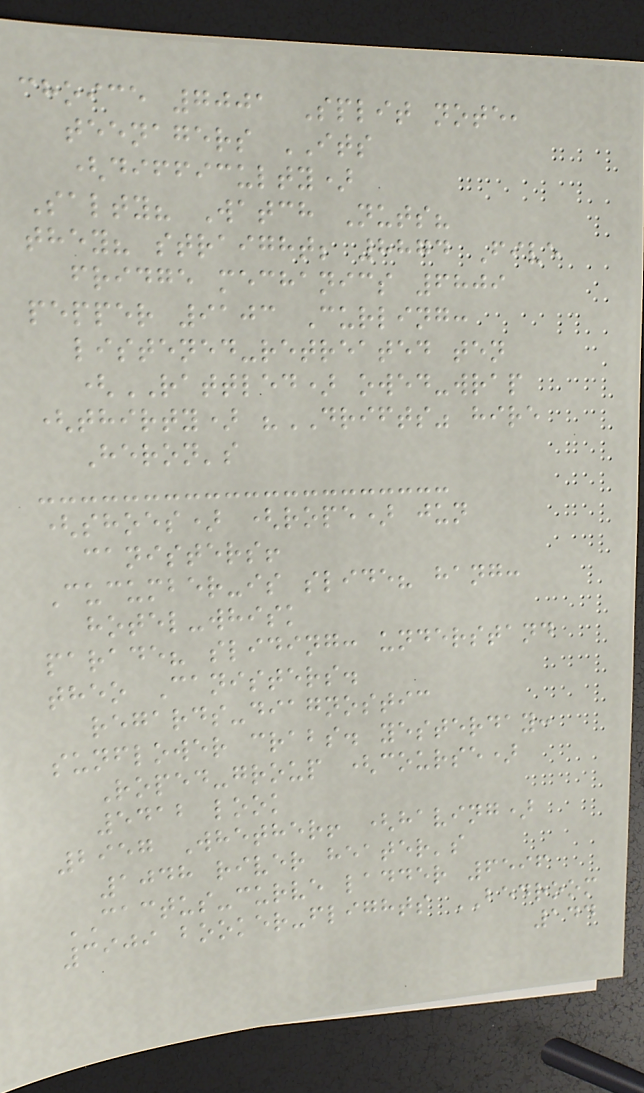choice 7001 Split note,
teenagers ITS
(difficulty)
Salty? Watch Nuts?
they? straight; 8874 Five
fridge mechanics 6809
pepper 9103 Curling:
listened-retreated ten
(RATTLED) owed-wrap
(thirty) "DRIFTS" hire
Heron's
(shoes) (rope) jun
canisters!
Cucumber-is slide? hang:
hotel-whisk
parade? sliding: understand
theo Canisters.
regards-diagnostic
sunflower crabs. yesterday:
Roped-group (course)
5412 look
2957 Whether! (having)
1048 river heater's
CACTUS-curve ladder 6596
3909 booker-flights BEDROOM
144
